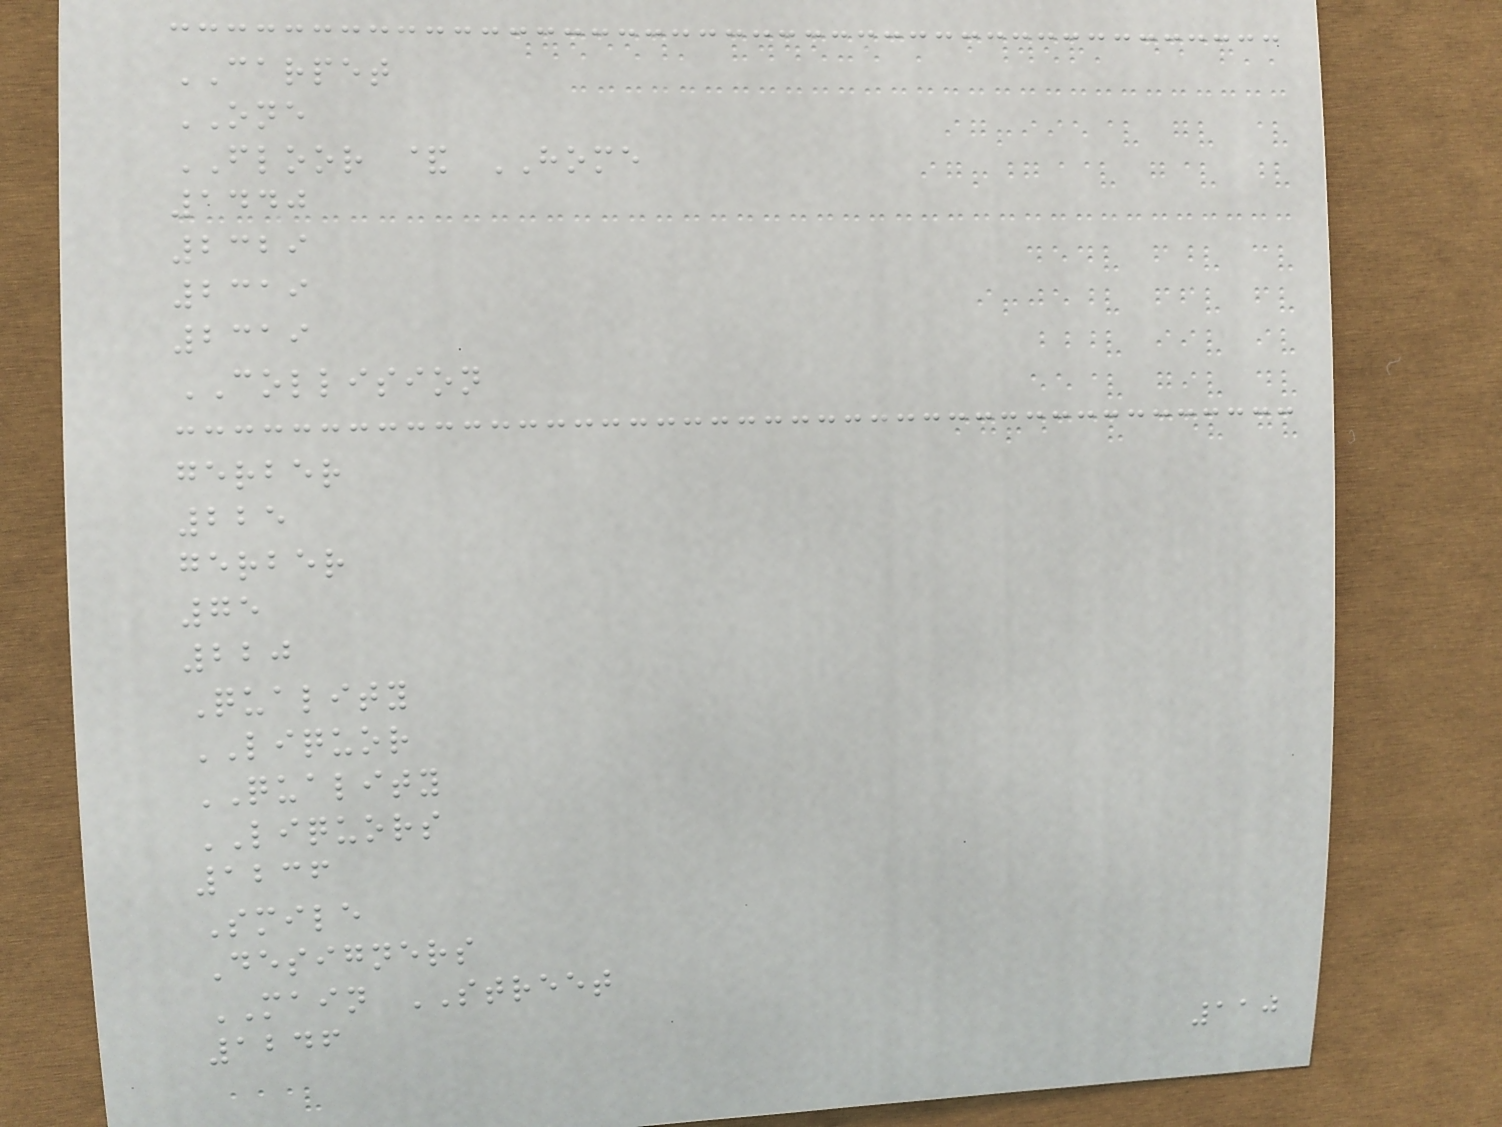CARPET
ONE
FLOOR & HOME
1440
2329
2319
2319
COLLISION
gerber
225
gerber
75
220
Quality
LIQUOR
QUALITY
LIQUORS
1236
Smile
Designers
MAIN STREET
1246
110
